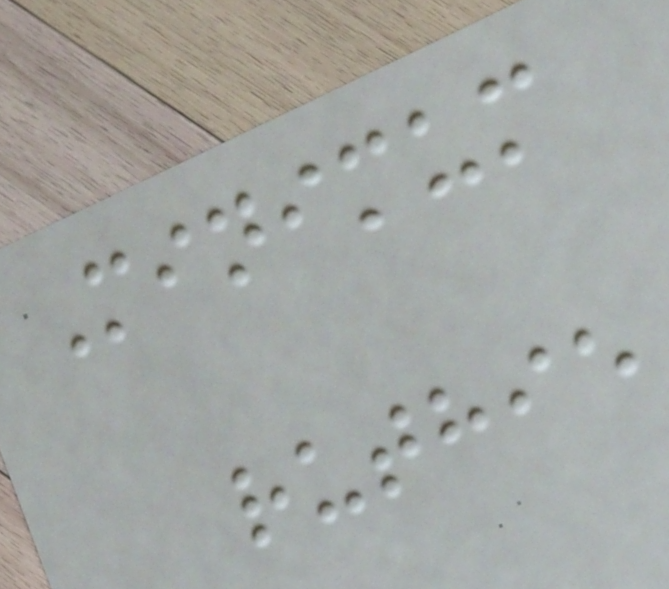Minimum
ruthie
